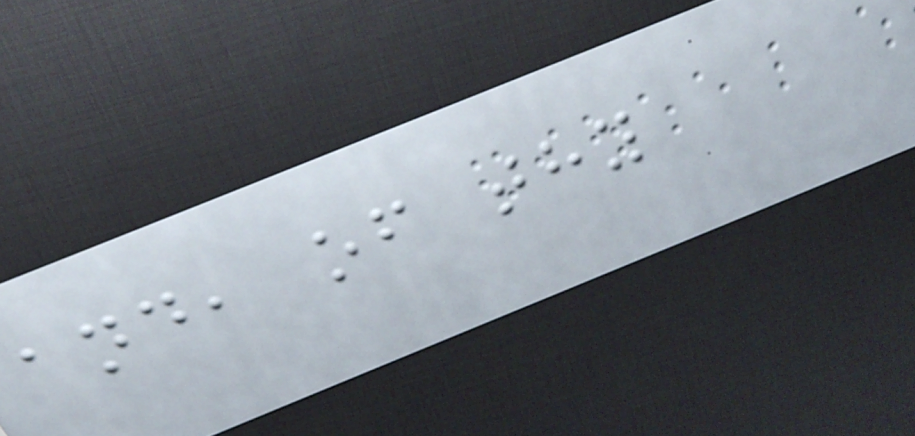and, of thy
